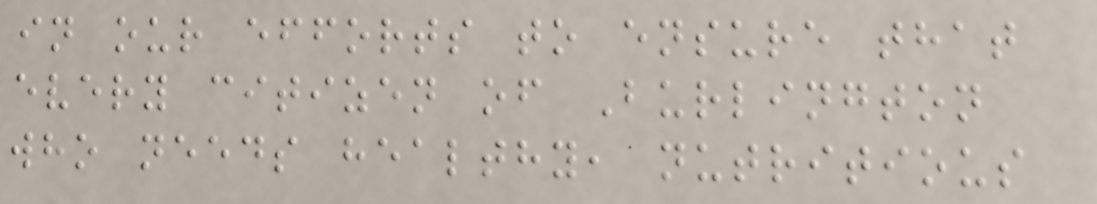in our efforts to ensure that
every citizen of Burlington
who needs healthy, nutritious
